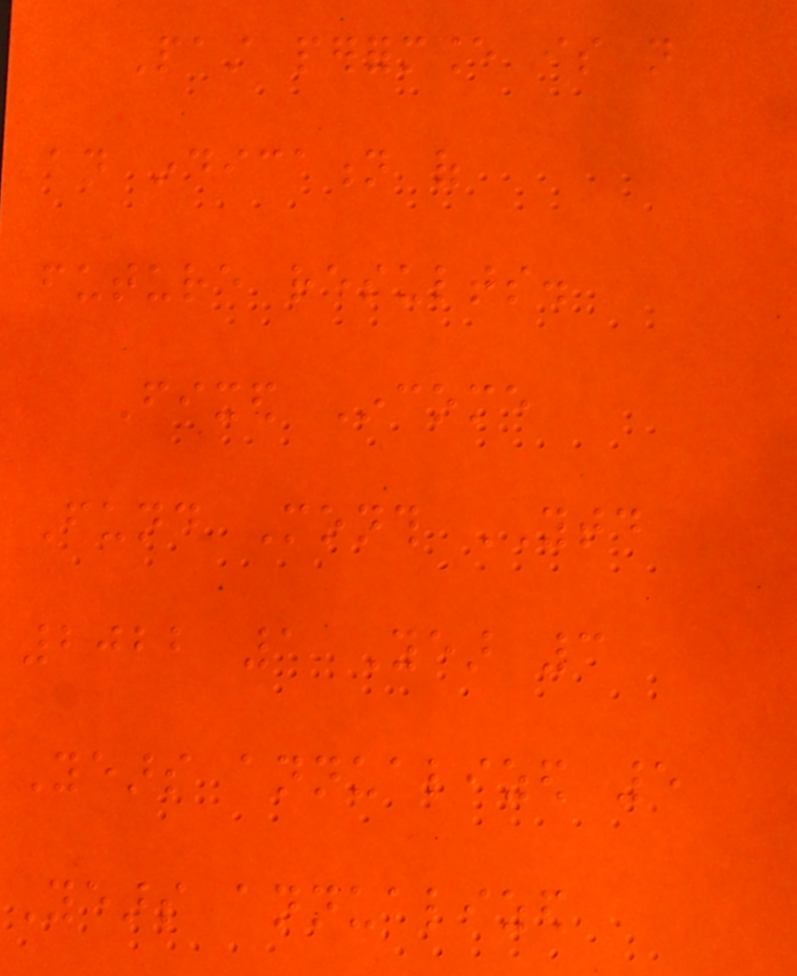Past performance is not
an indication of
future results.
Fixed Income
Fund Month YTD
2022 1 Year 3
Years annualized 5
Years annualized
